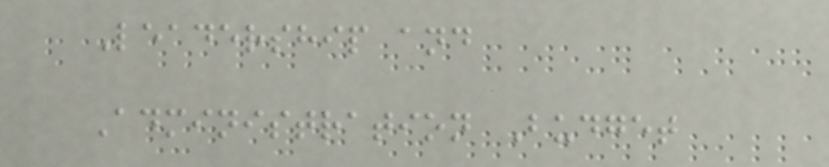Leadership and
Administration Budget
